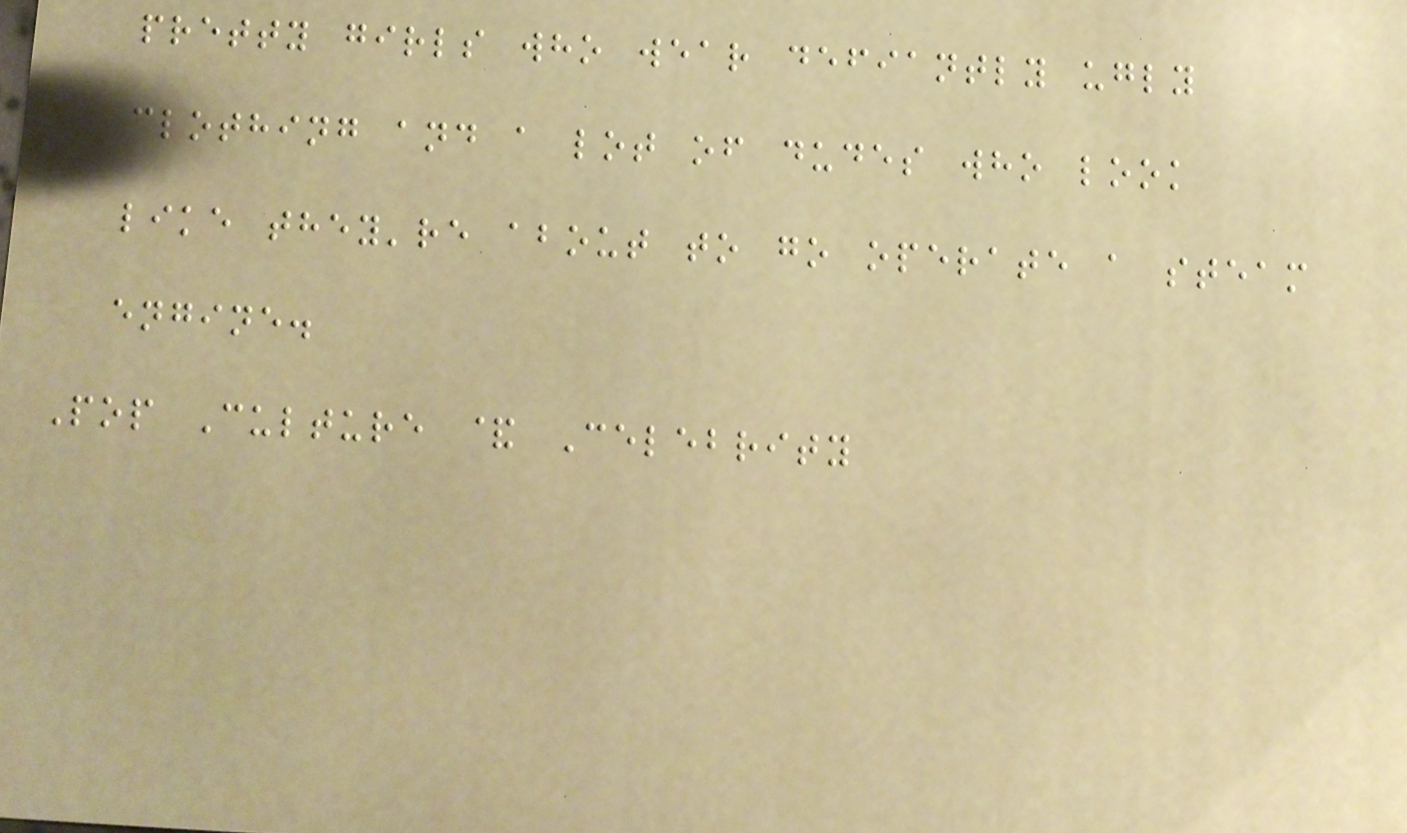pretty girls who wear defiantly ugly
clothing and a lot of dudes who look
like they're about to go operate a steam
engine.
Pop Culture & Celebrity
